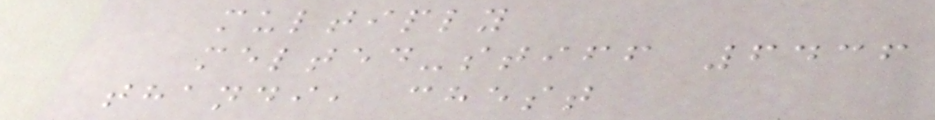multiply
melted-stiff 6436
thandi, chest
